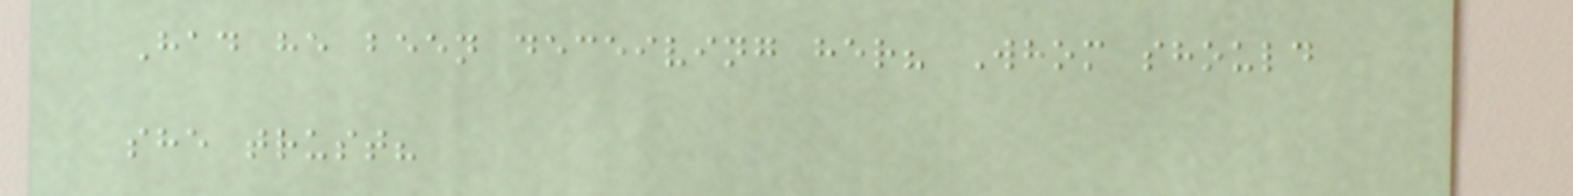Had he been deceiving her? Whom should
she trust?
